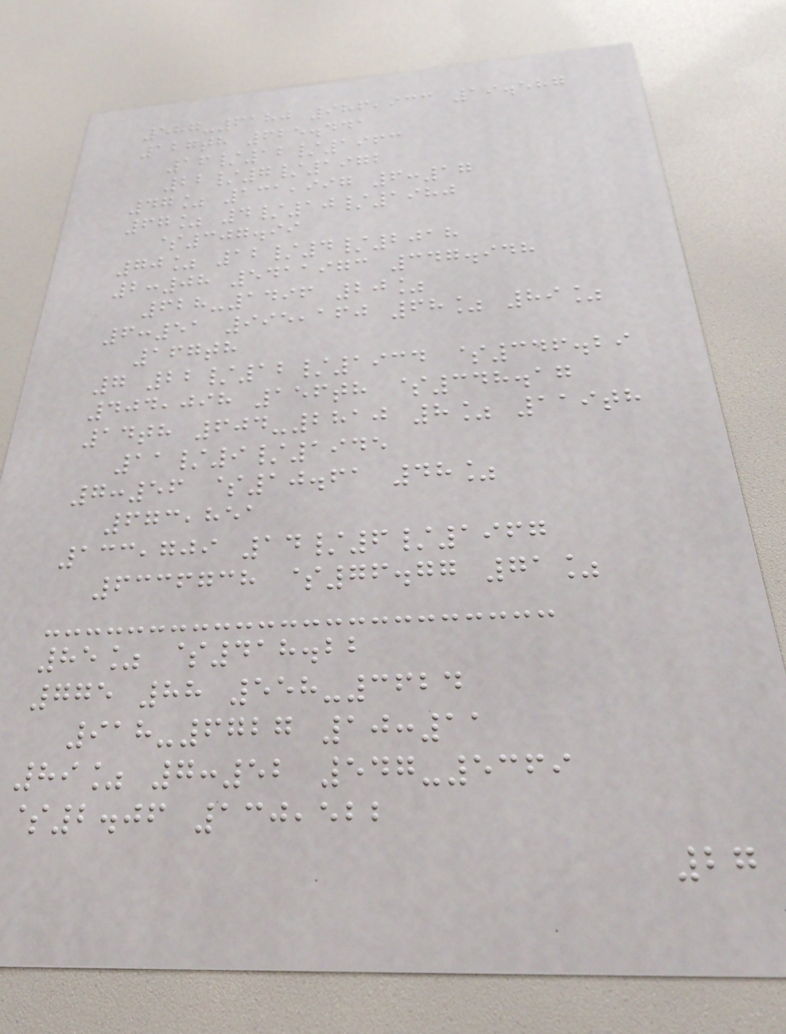587-6180 986,933 19.587
127th 625.441
16/12/1963
22/7/1972
47% 131,997 6:17
67% 4/10/1980
$307.99
70% 12/4/2018
2:08 5411973 347.948
628-1496 20%
6:51 995,160 68% 89%
167th
7 22/12/1934 $346.29
404,098 156th $348.17
14th 604-2810 8% 119th
11/9/1945
7:56 $10.61 48%
673,851
133,709 14/6/1967
6336738 $76.77 71%
85% $418.22
775 88 558-3624
918-6727 10:11
89% 7:52 547-5369
$2.06 130,522
27
